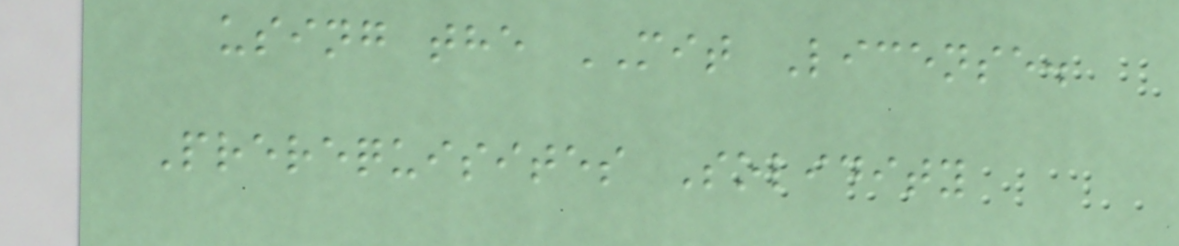using the MIT License.
Prerequisites Solidity
